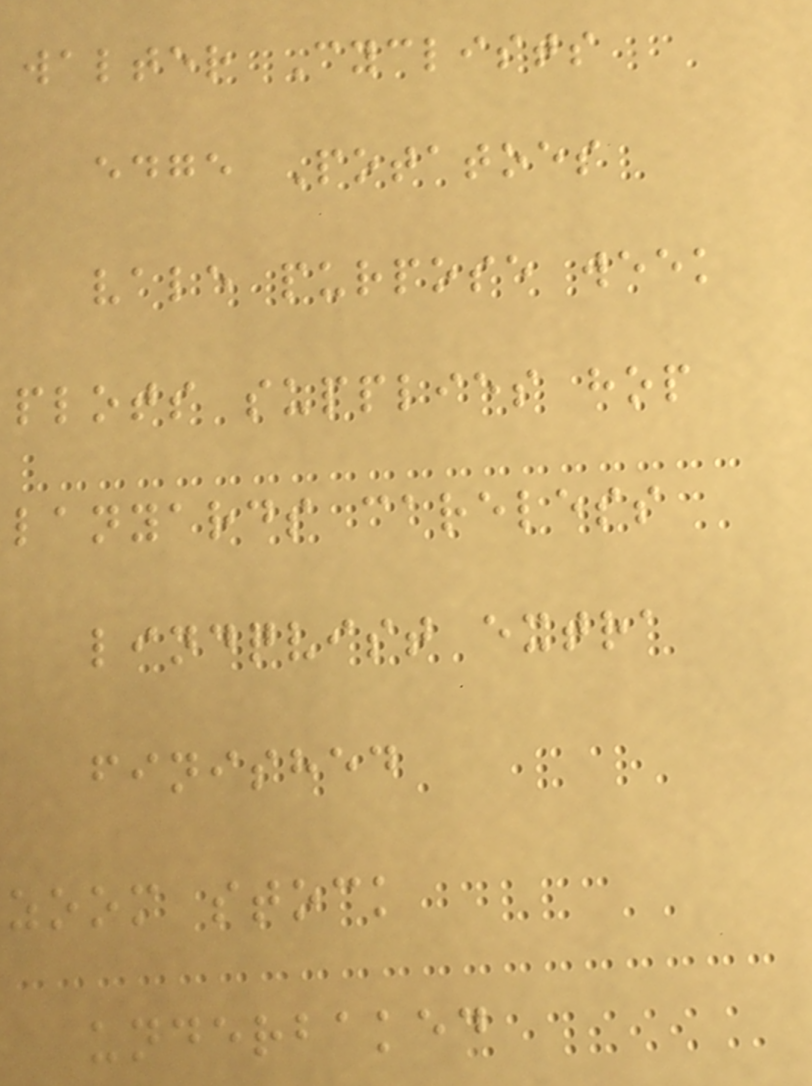walter Cyclists
edge Potatoes
vale purpose week
plots supplies hop
lanyards careless
lindqvist extra
finished
zoom stock
underbaked
